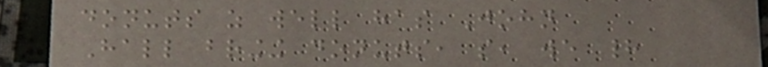donuts as well has John
Hall bringing donuts, so, we had
